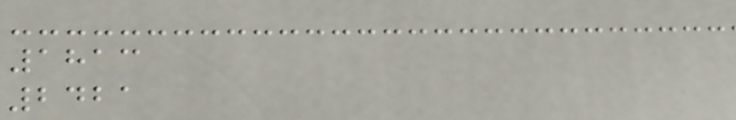1813
2421
